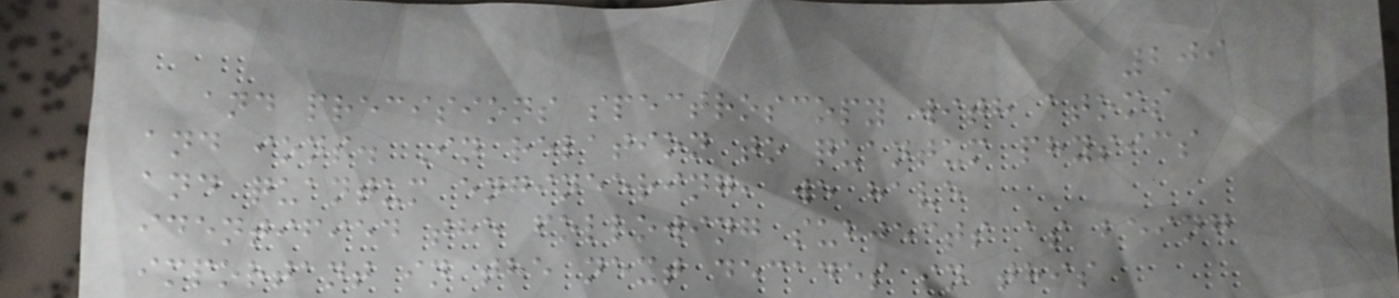209
and precisions spectroscopy with atoms
and ions. In relation to quantum physics
and quantum engineering, we have
identified the following subjects as being
important in the next decades in this
